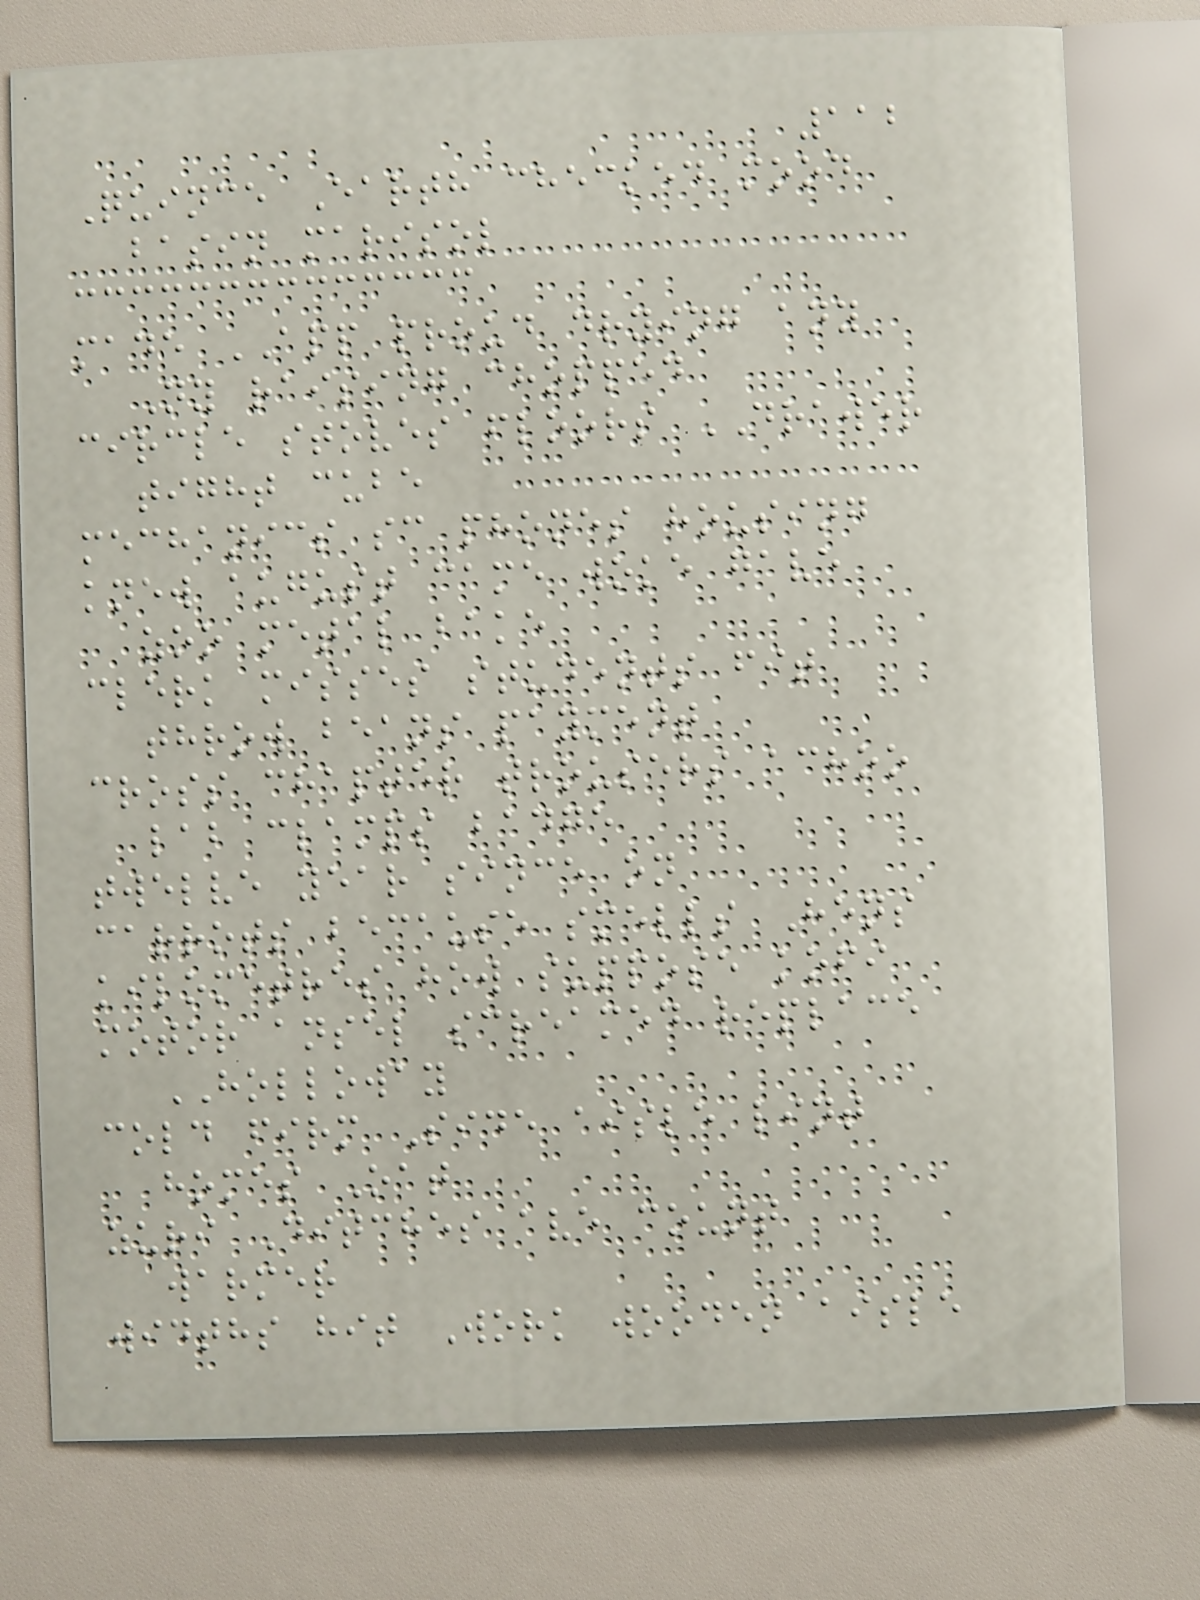112
Quince Earth checked mood
basin marisol
made APP proud drying any
Ny raising chopped
circle stoves floors DRAWER
tight cube
mechanics sc phones housing
knew august came woke gave
zoo metal bake
clerk misses students fit
throw beans payment
cross chapter trousers achoo
lab clamps badge
twelve year since on
carrots because smells Hens
kilometres how suppose kofi
motor ansel screamed replace
HOLLOWAY
cold firm Side aisle lint
homes Oat
zuri Ditches ave count
warmer
widths hit Work wooden aisle
